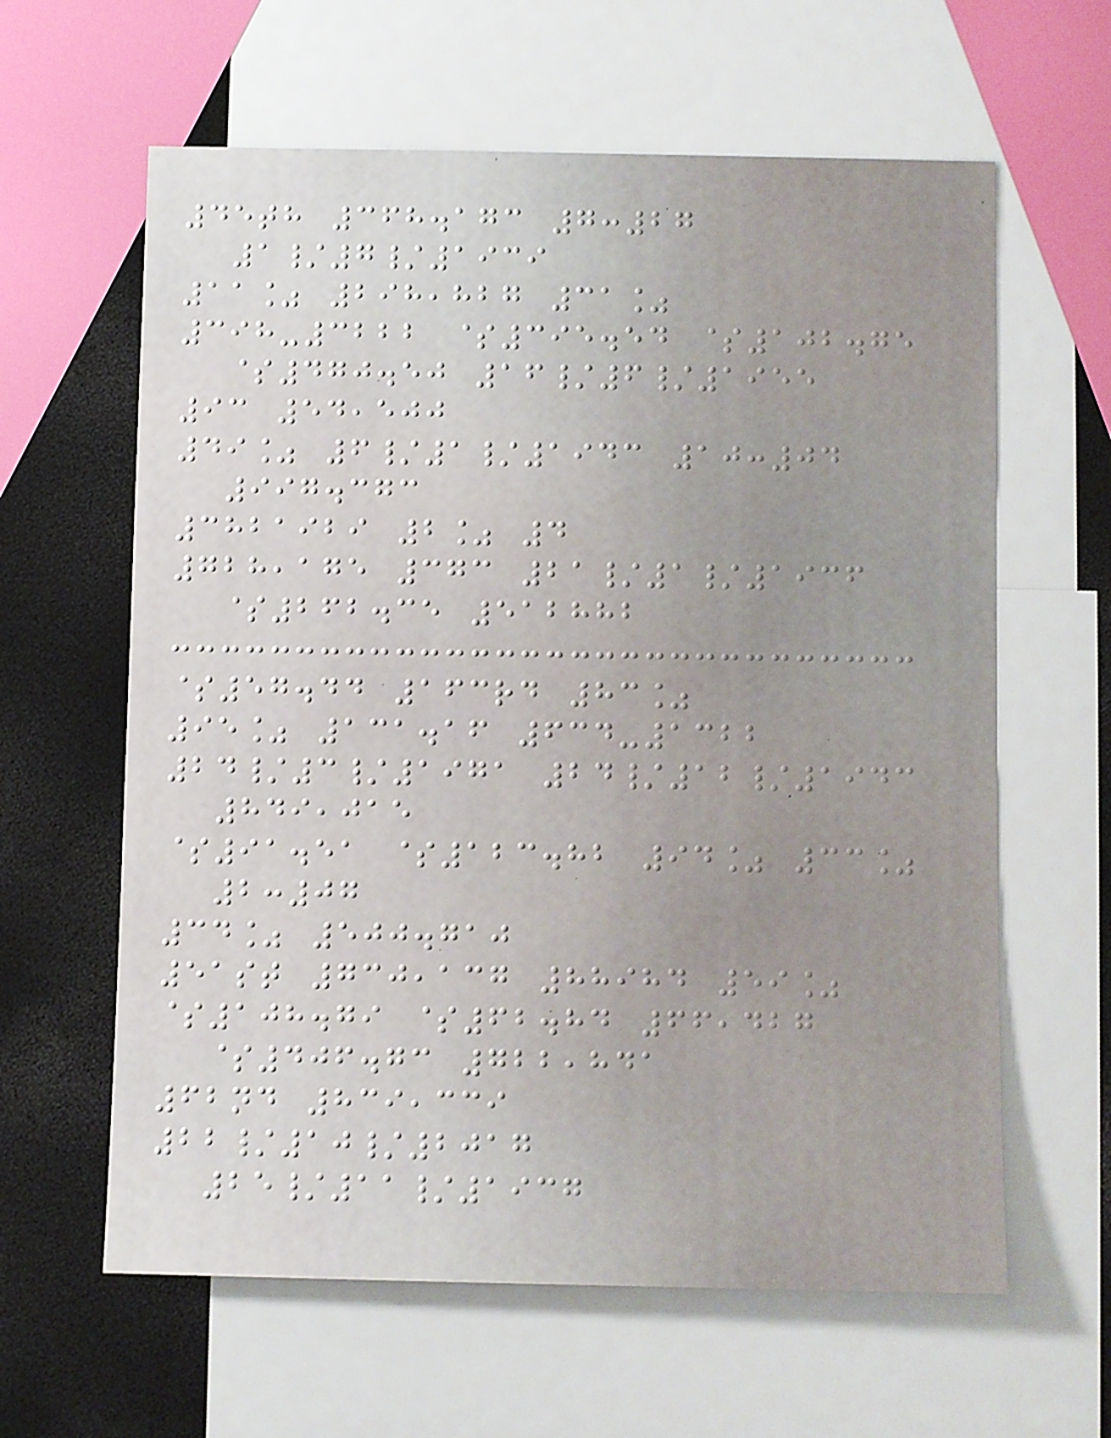45th 368.173 7:27
1/7/1939
11% 298,827 31%
398-3222 $395.54 $102.75
$470.50 16/6/1955
93 54,500
49% 6/1/1943 10:04
997.373
3821929 2% 4
728,175 373 21/1/1936
$262.35 512882
$57.44 163rd 83%
95% 131.16 634-1322
24/3/1971 24/12/1943
849,015
$91.51 $123.82 94% 33%
2:07
34% 500.710
51st 730,137 88984 59%
$108.79 $62.84 66,427
$406.73 722,841
62nd 839,339
22/10/2017
25/11/1937
